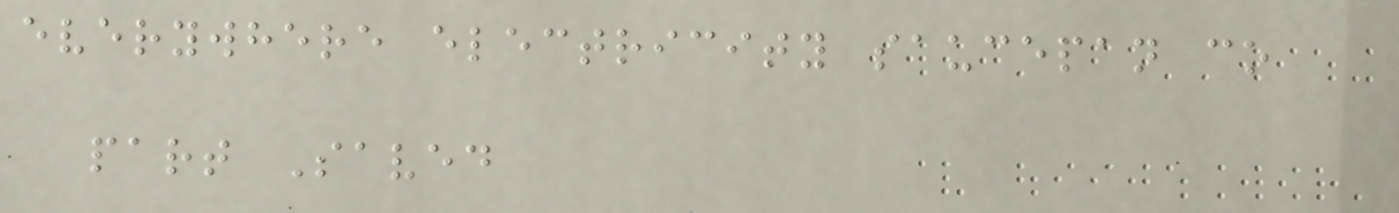everywhere electricity saucepan co
part Saved
